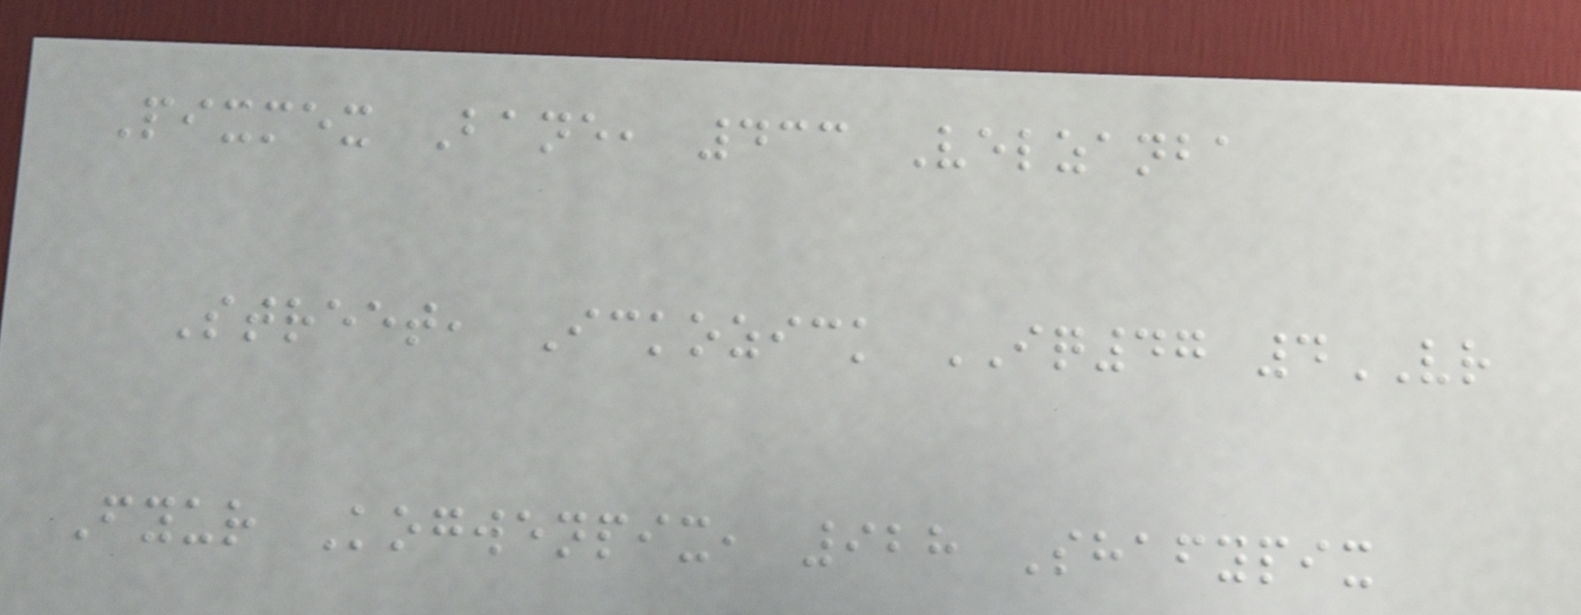Pixmex Bane, 433 Velzanba
Street, Ickozick IQ47 4VR
Fyur Kogwenpix, 928 Shafypix
